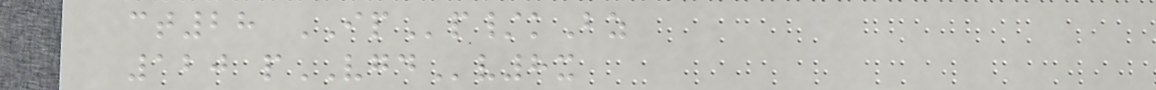ct28 IPp/kBz
120 pVGDv8x
